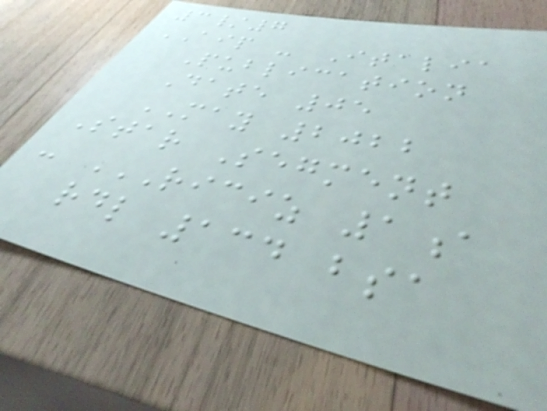3/7
AIP - Italia
Publication
Date 05
MAY 2022
Star Segment
- RICIZ 1A
RDL 134 BSA
